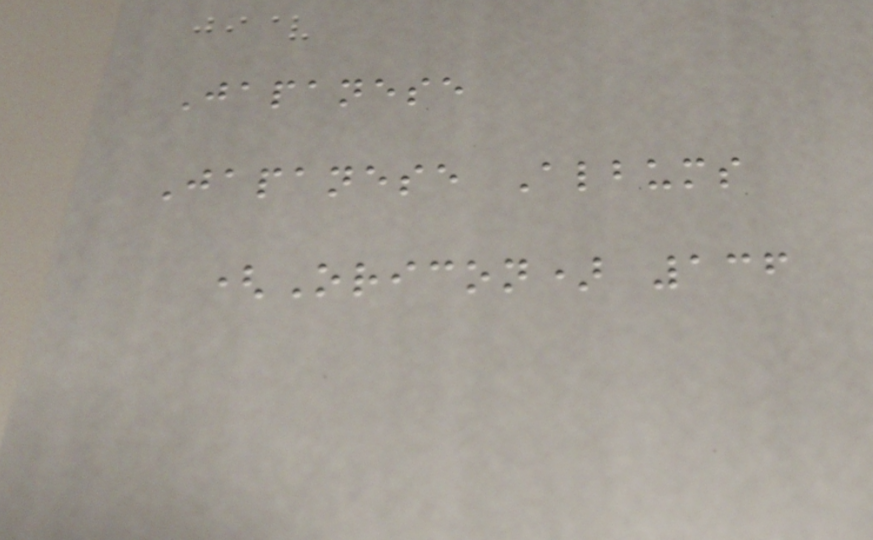Japanese
Japanese Albums
(Oricon) 136
